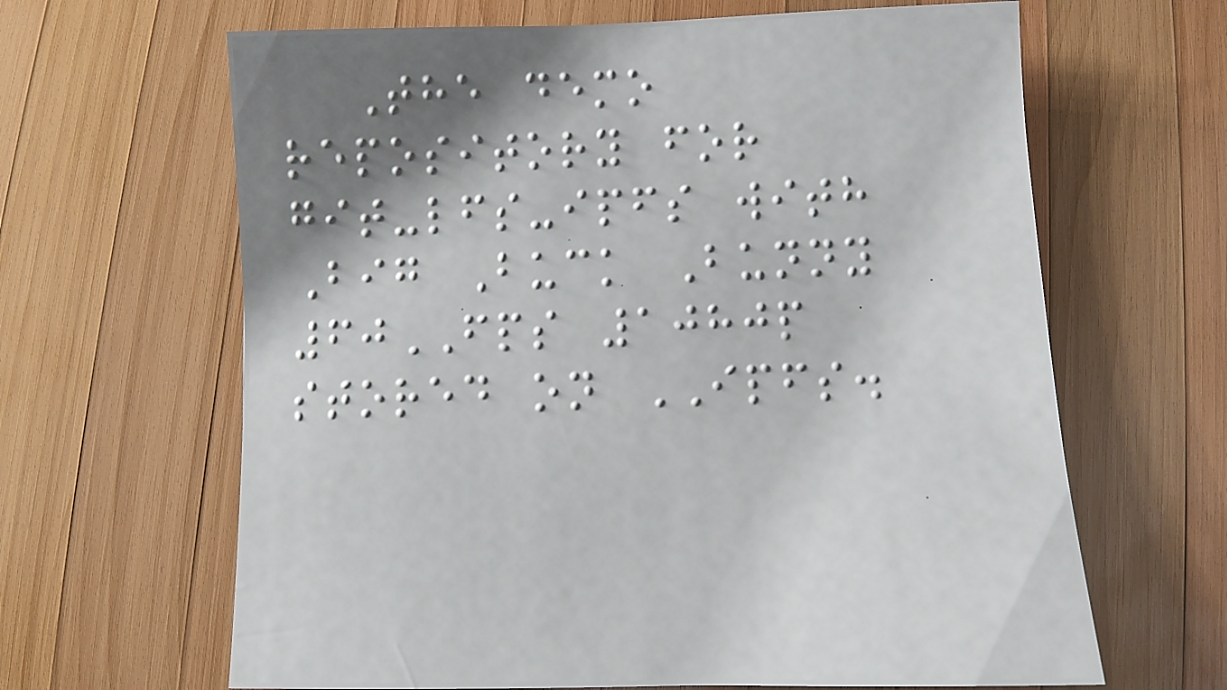The demo
repository for
git-lfs-ipfs with
Big Buck Bunny
60FPS 1080p
stored on IPFS.
